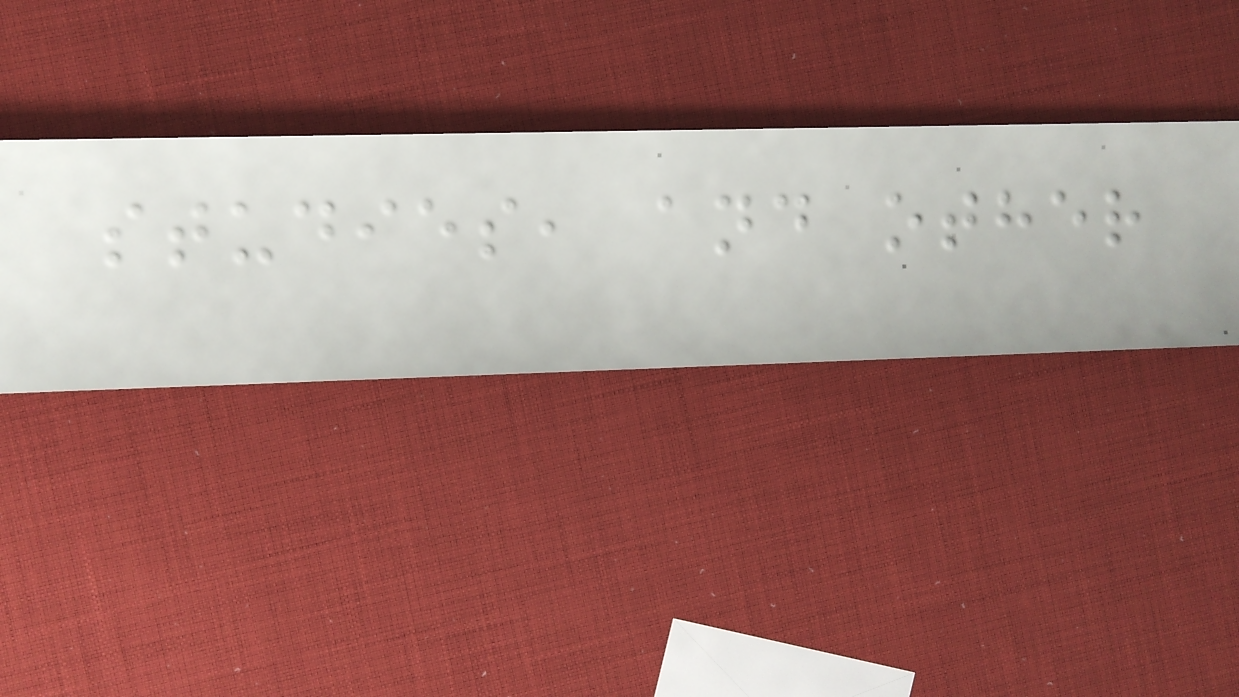studies, and other
